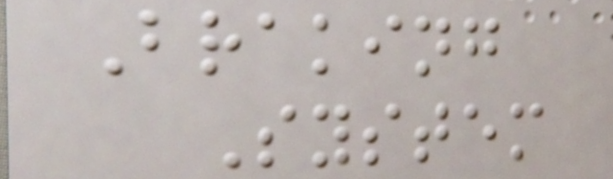Braking
System
